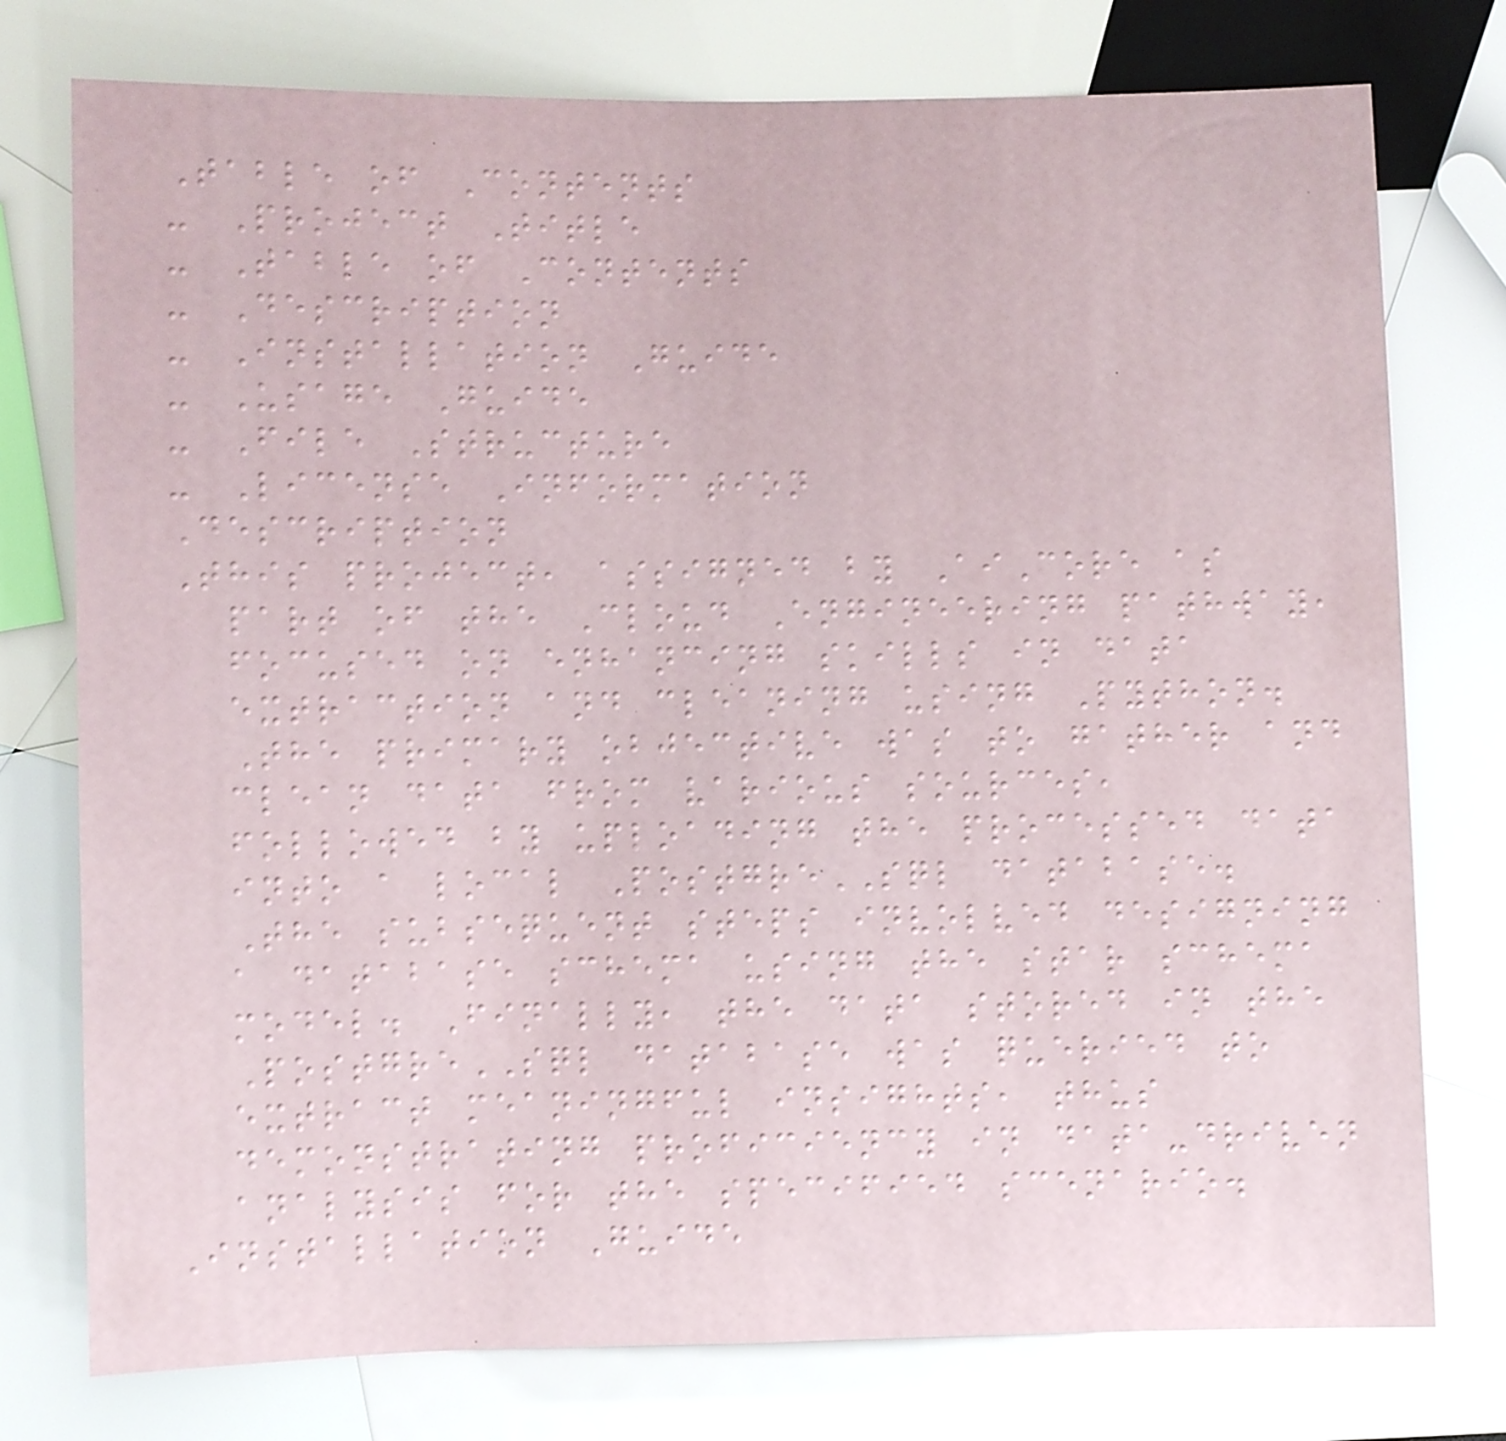Table of Contents
- Project Title
- Table of Contents
- Description
- Installation Guide
- Usage Guide
- File Structure
- License Information
Description
This project, assigned by AiCore as
part of the Cloud Engineering pathway,
focused on enhancing skills in data
extraction and cleaning using Python.
The primary objective was to gather and
clean data from various sources,
followed by uploading the processed data
into a local PostgreSQL database.
The subsequent steps involved designing
a database schema using the star schema
model. Finally, the data stored in the
PostgreSQL database was queried to
extract meaningful insights, thus
demonstrating proficiency in data-driven
analysis for the specified scenario.
Installation Guide
